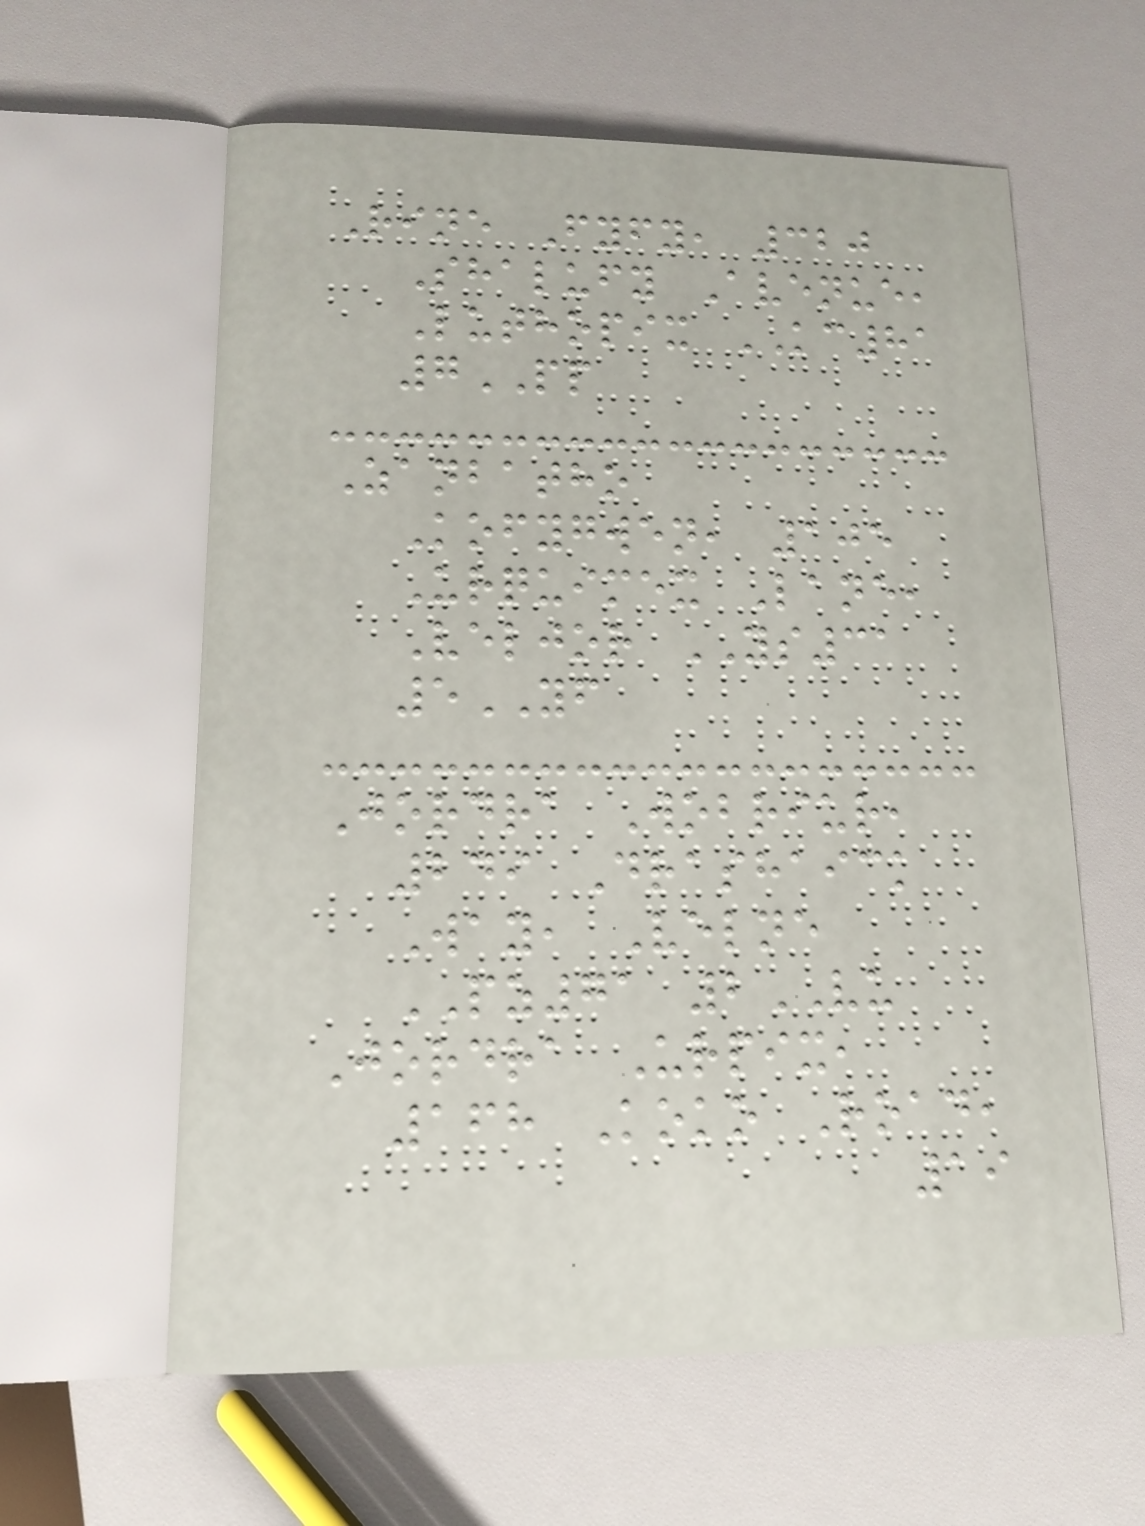Rine Fyfy, 320
Shalufy Avenue,
Luthopix KC81
7PP
Zanbatho
Kofygwen, 105
Urquimex Lane,
Veljor YS31
5YF
Jordra Wobriur,
249 Drashaick
Way, Velne
PZ71 2VU
Jordra Urpix,
168 Koko Road,
19
